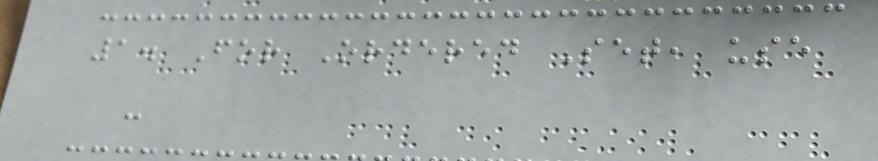1. For Ordered Set, use
:
